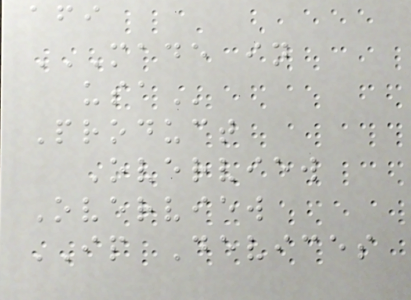afi
MADE IN
USA
Product
Overview
Overview
IP Devices
